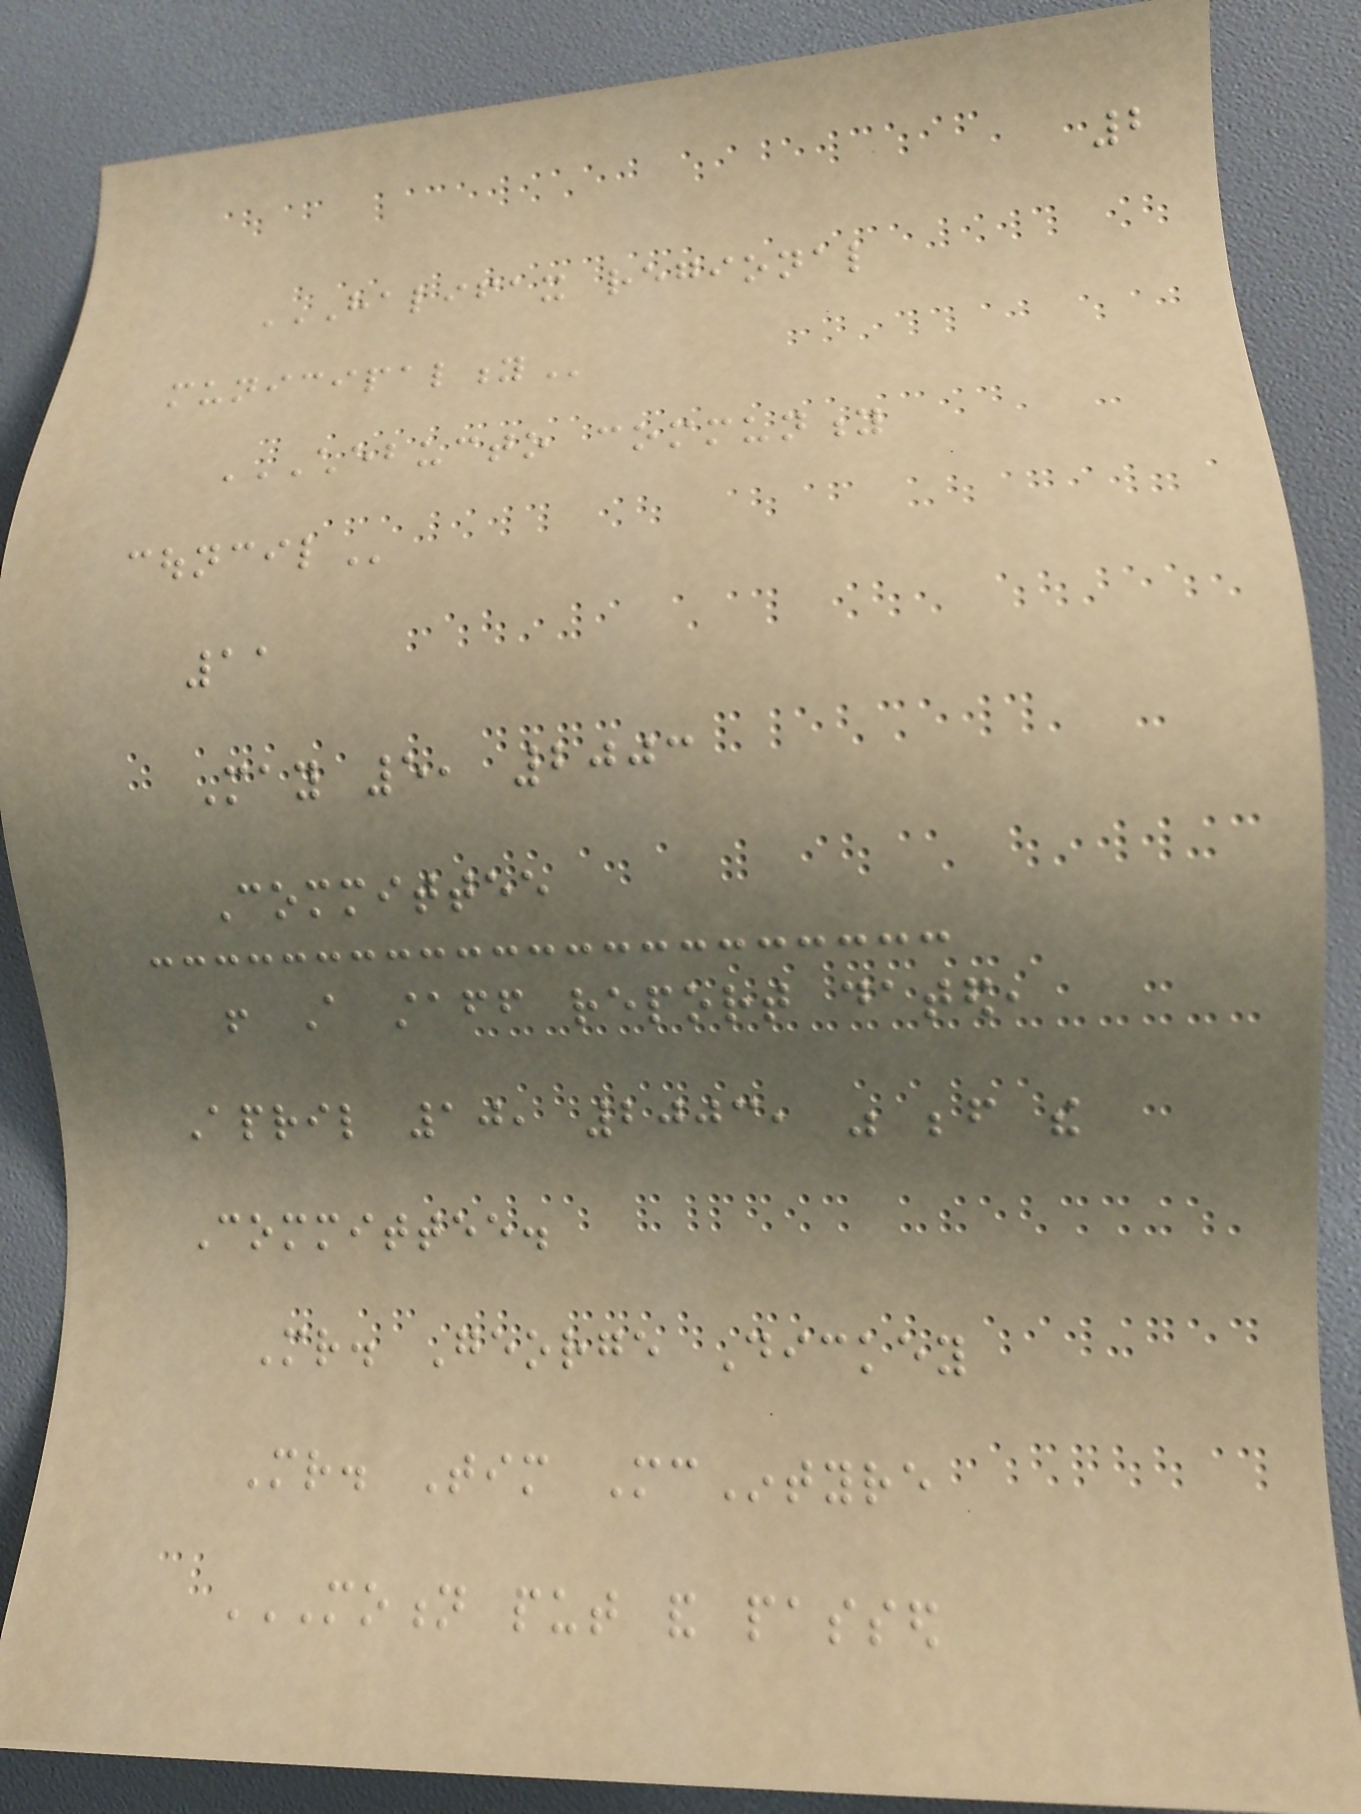2
HALIFAX REGIONAL
MUNICIPALITY
CHEBUCTO COMMUNITY
COUNCIL
11
May 5, 2003
Committee
! A staff report dated,
April 10, 2003, was before the
Committee.
Mr. George Dickey
Mr. Tim McIntyre
MOTION PUT AND PASSED
